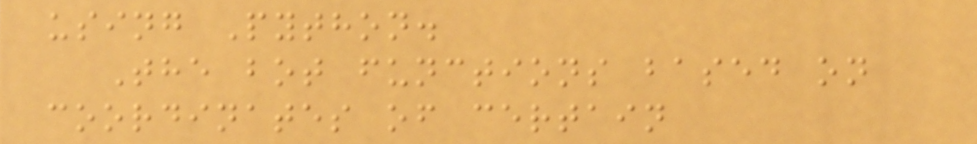using Python.
The bot functions based on
coordinates of certain
